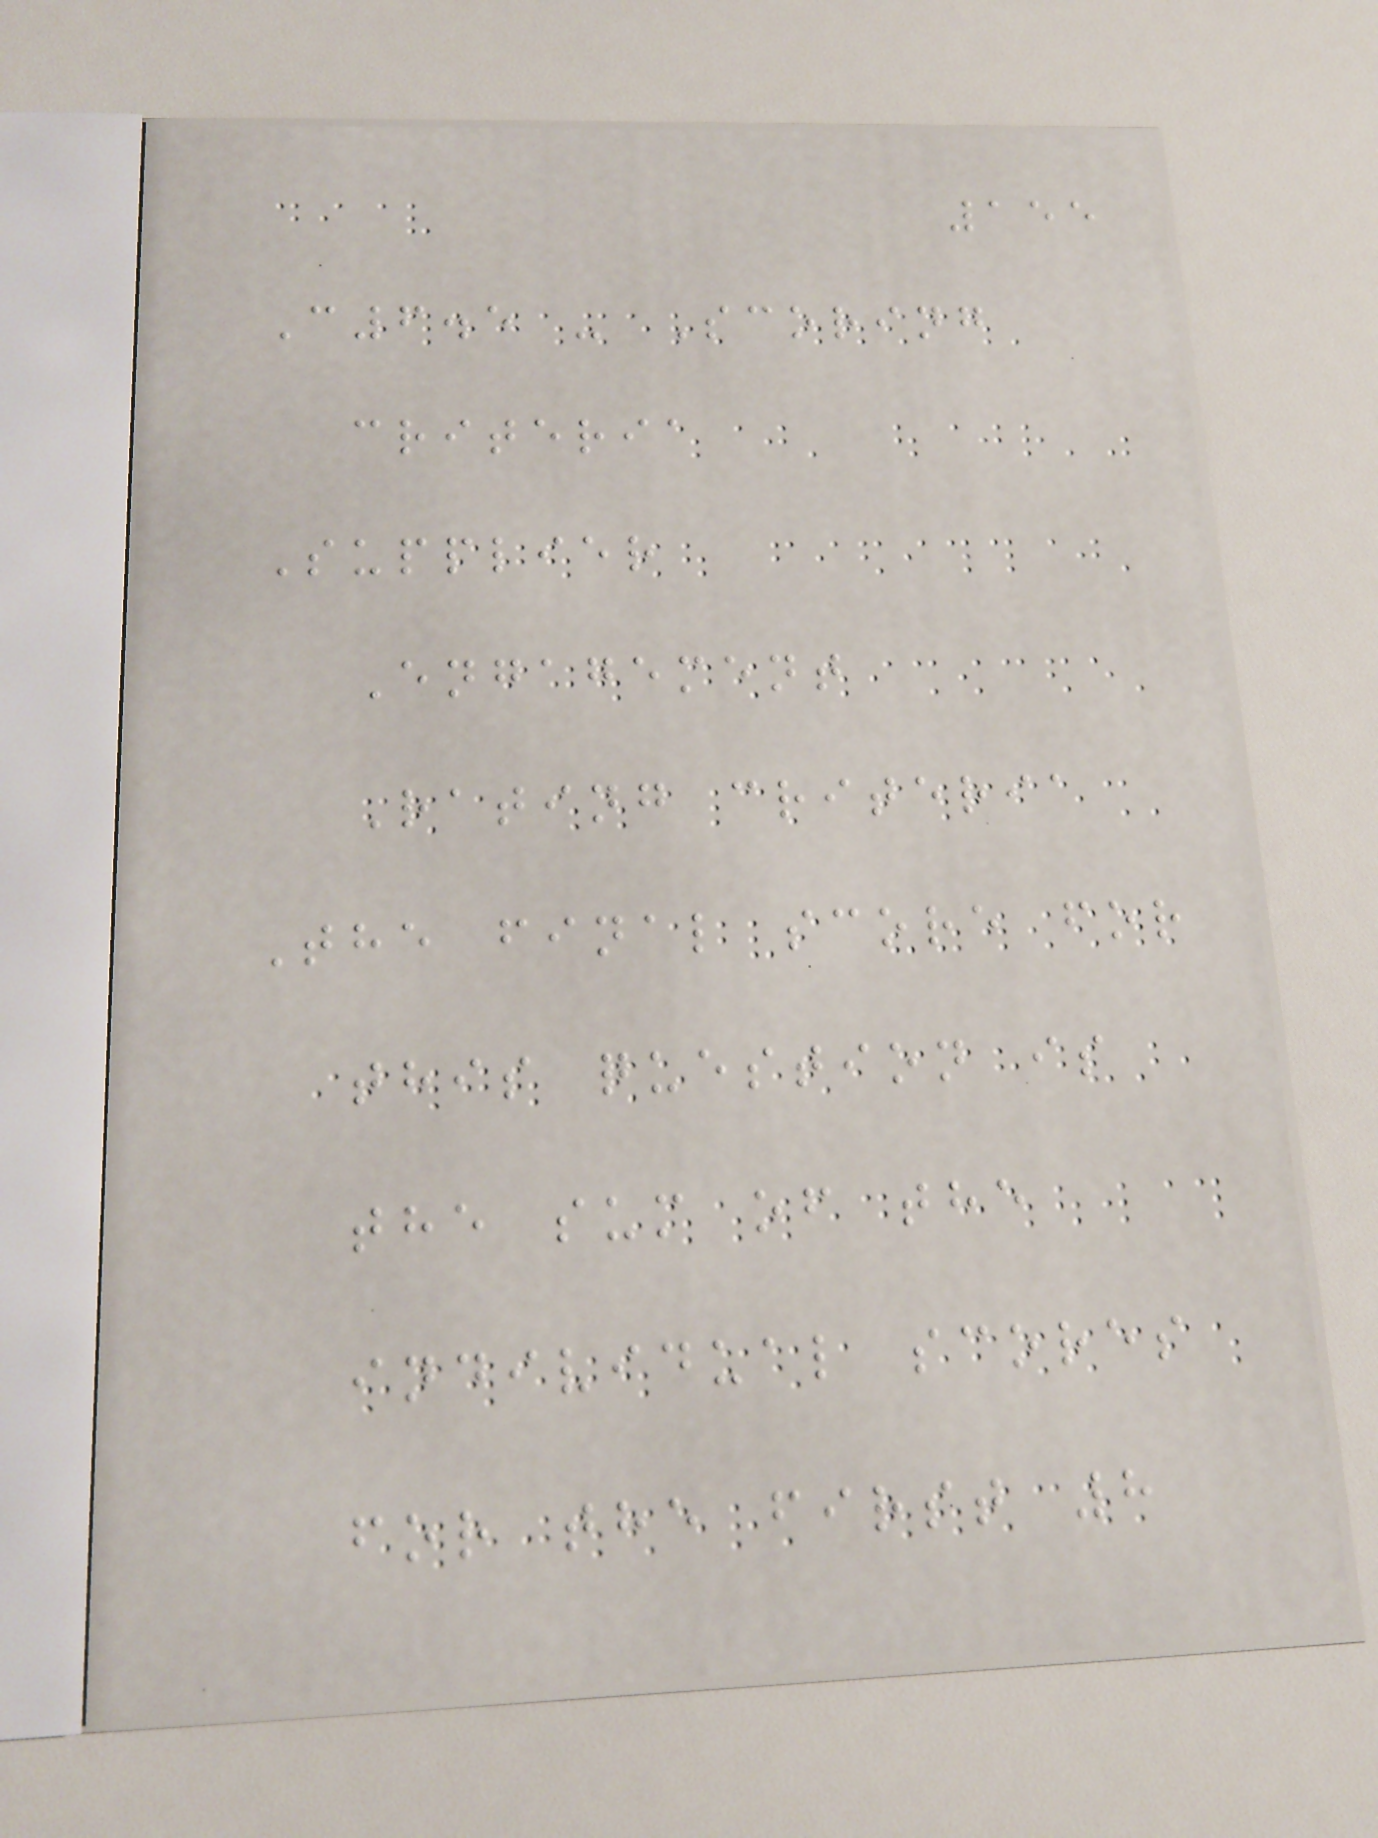155
C6.5 - Scoring
criteria
Supplier
Engagement
Rating criteria
The final score for
this question is
the sum of the
individual scores
for the first 8
